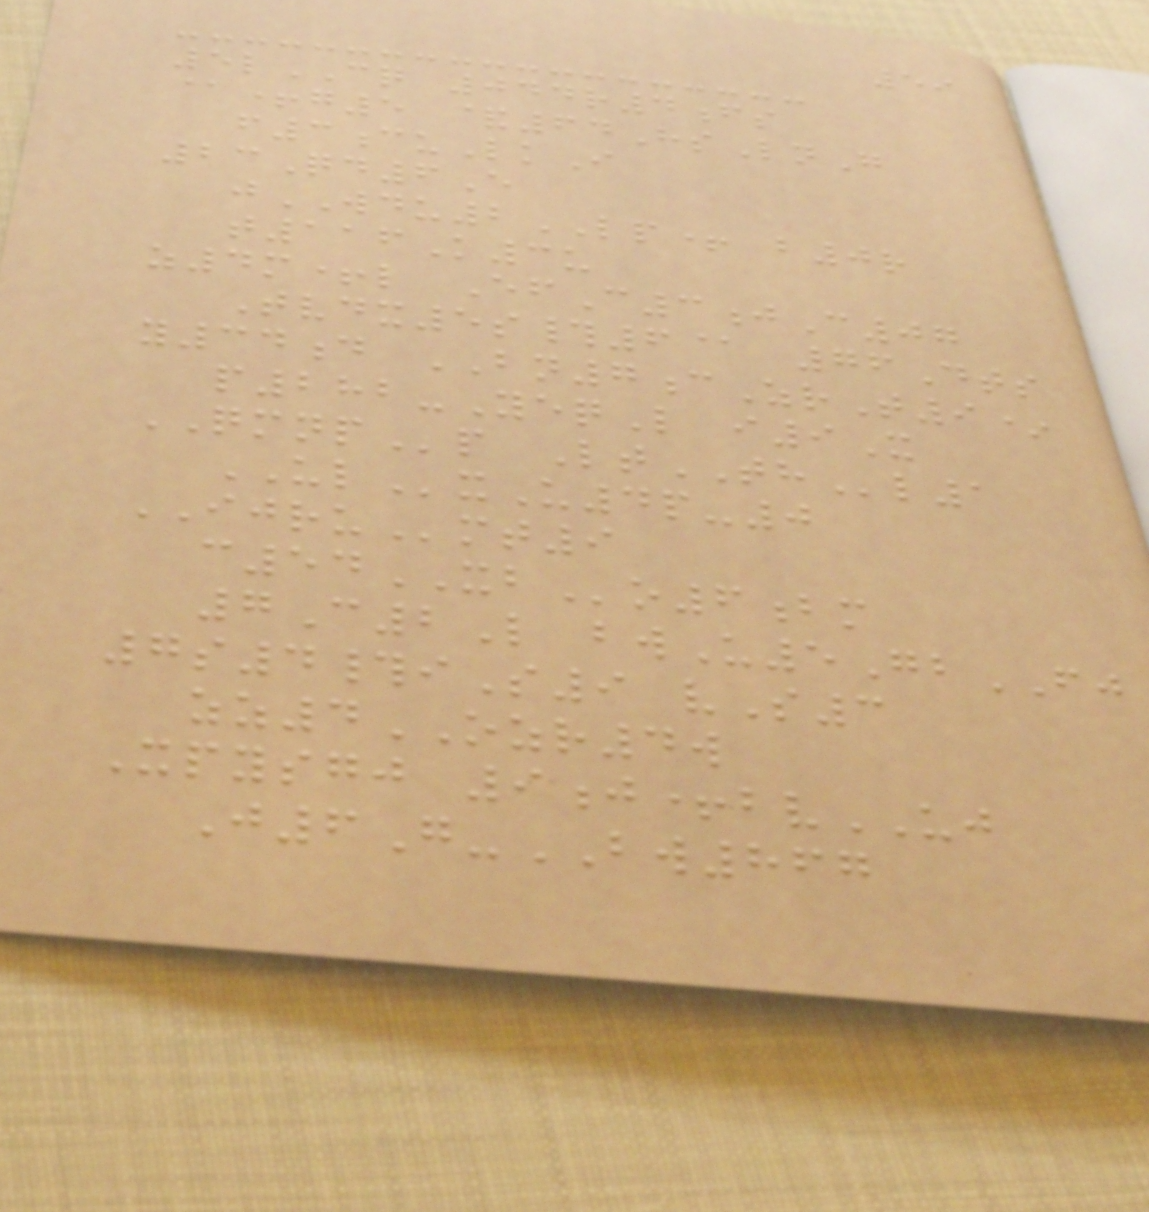59
5lCQ 044r4fs
@+g5 &64HsLnG
f3cuLkI
23Qd6E
jWDU2LP+ b0r
t116K3u
z4m+l EfC3jC07
Tvdx5s#6@ 76Dts
y34d BN7cZrT9*
p282-YeqL i9X
QMNPp LtTHl1
ULxU4p-0
IJRUmt9
c54XBo6bm
7C2L bwU5GbFJ
7s4#iS9 vS3
zz4OZR4w
Xpysgj 9j+bvUJ
J6G-BW867
